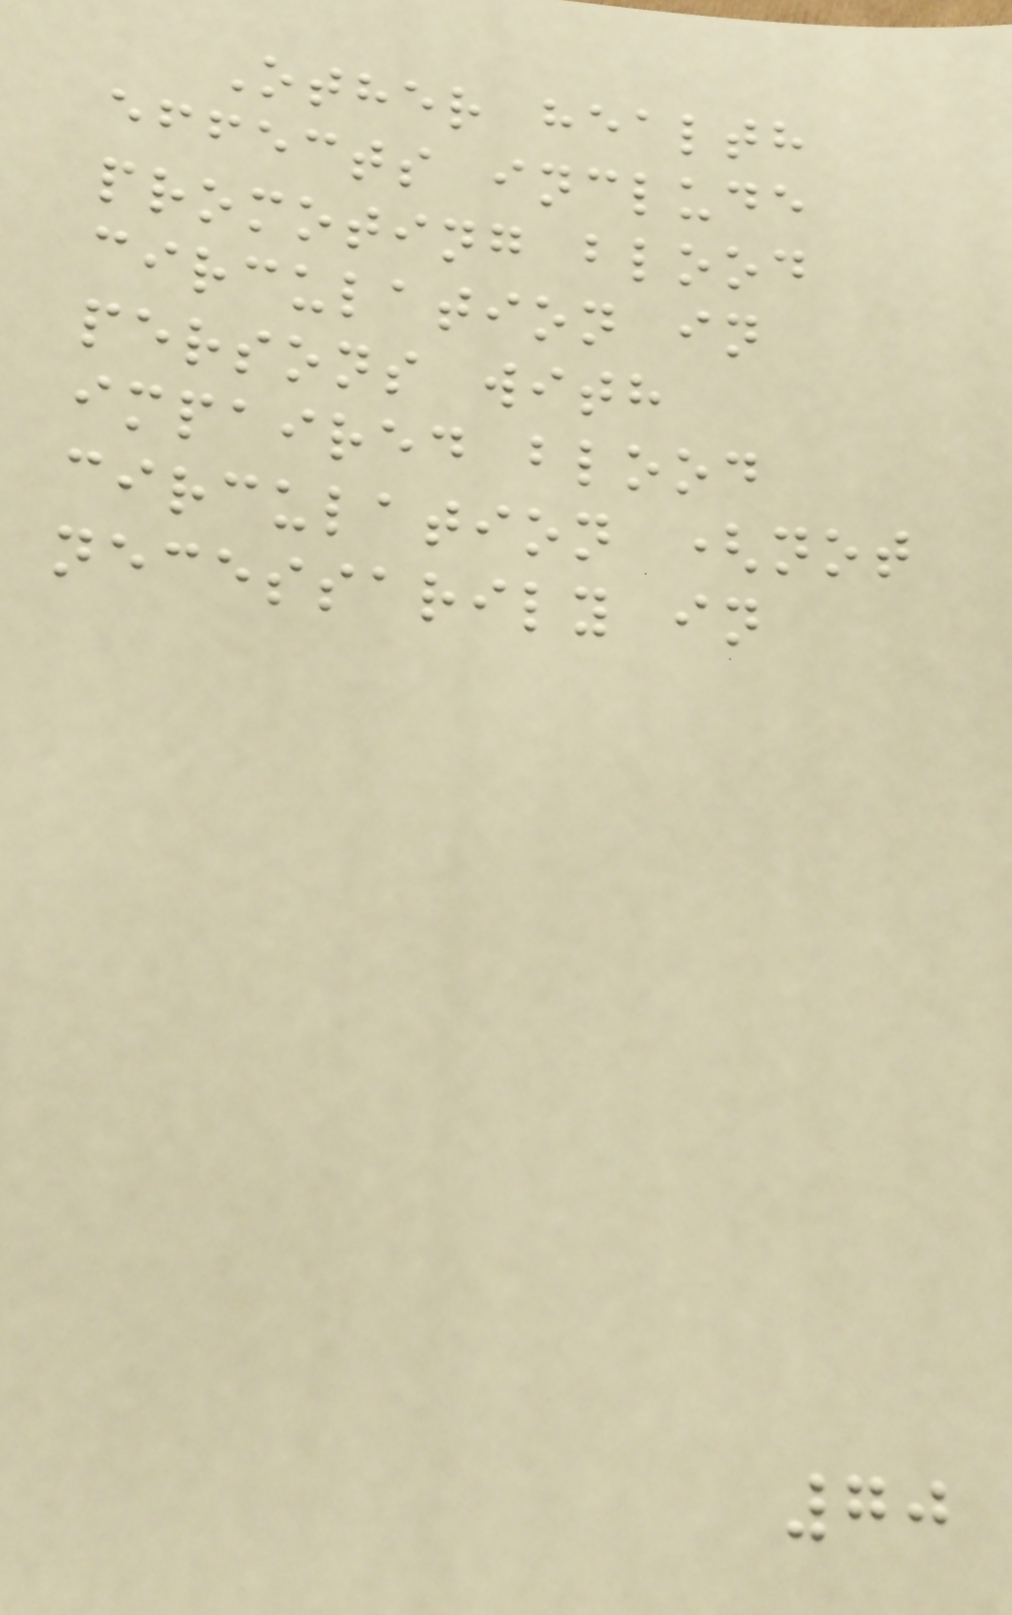Other health
effects include
promoting blood
circulation in
persons with
impaired blood
circulation (not
necessarily in
70
